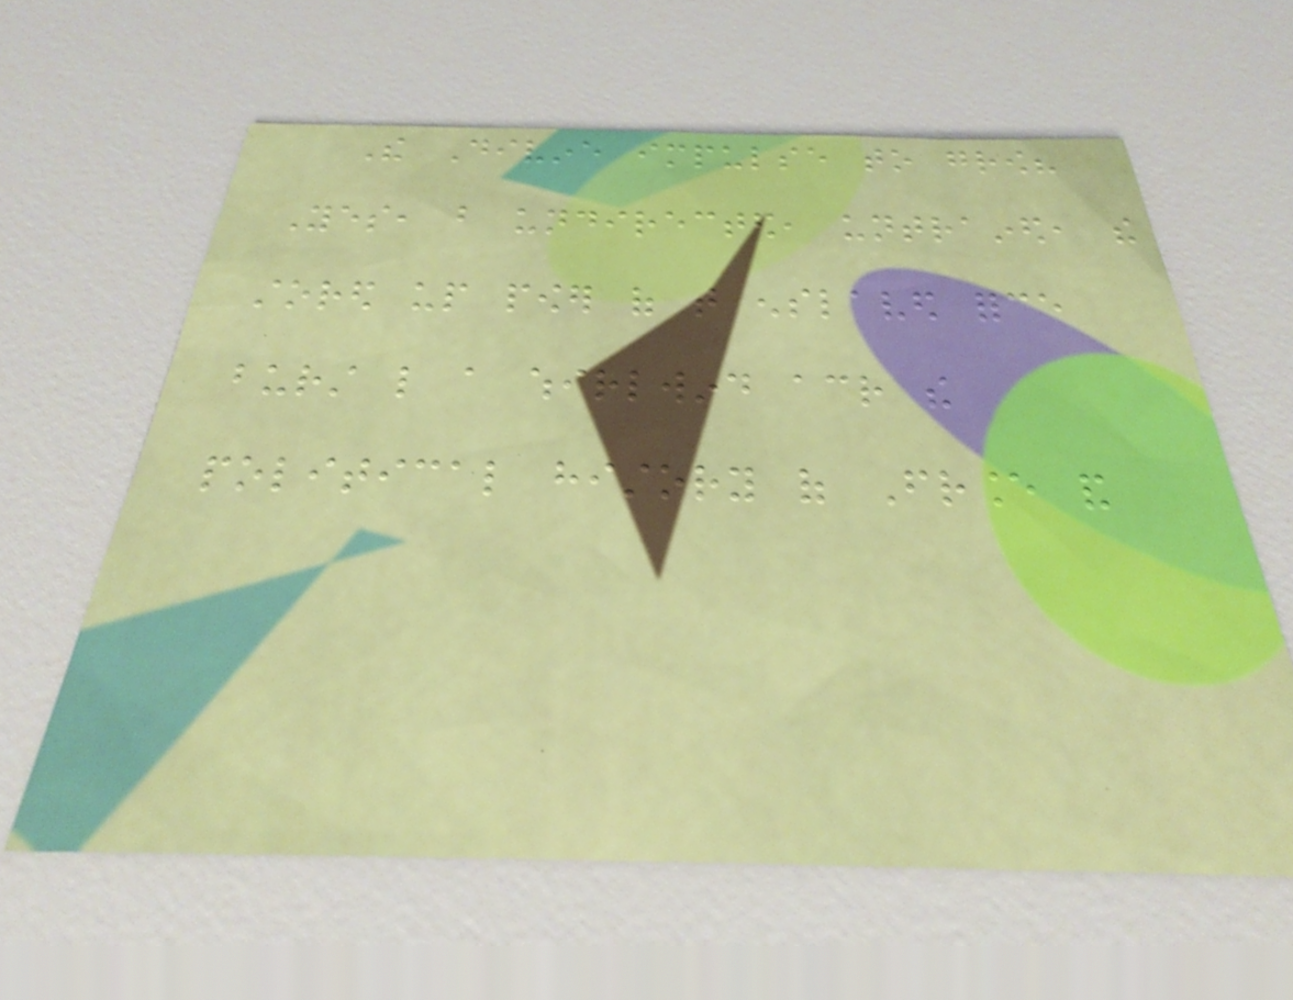The Divine impulse to grow?
Yes, but undirected, untrained, the
stored up power of that enslaved force
burst like a whirlwind across the
political history of France and
